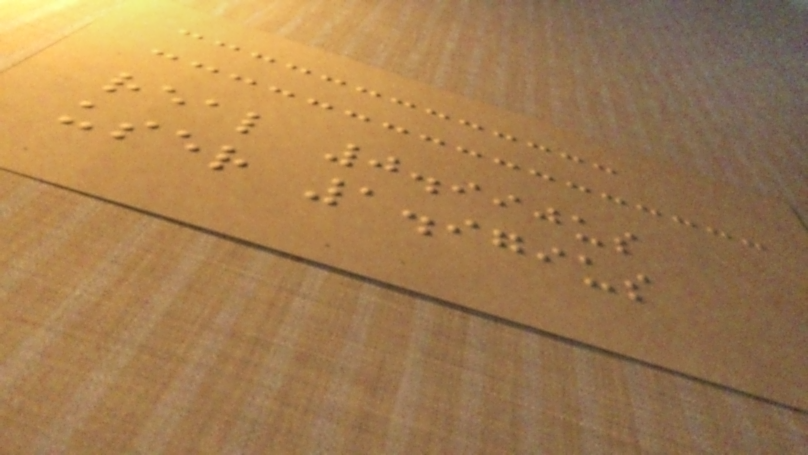real 0.990us
user 1.979us
